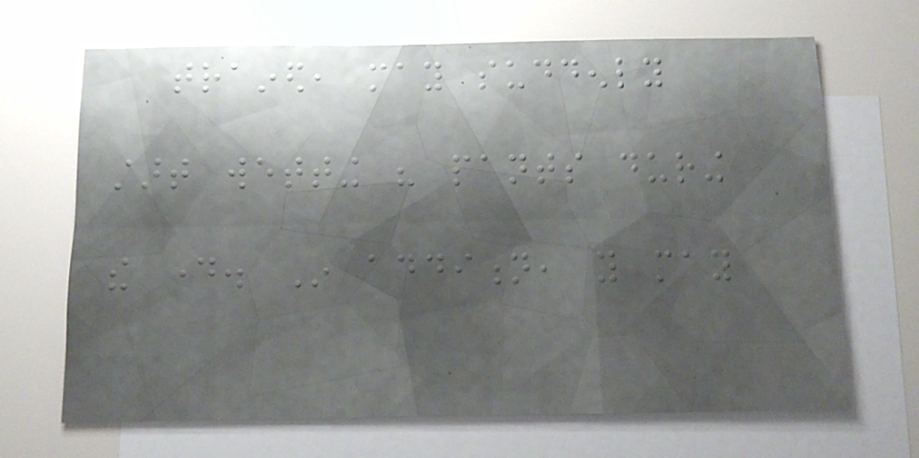trained, may suddenly
start wetting his pants during
the day. In addition, you may
